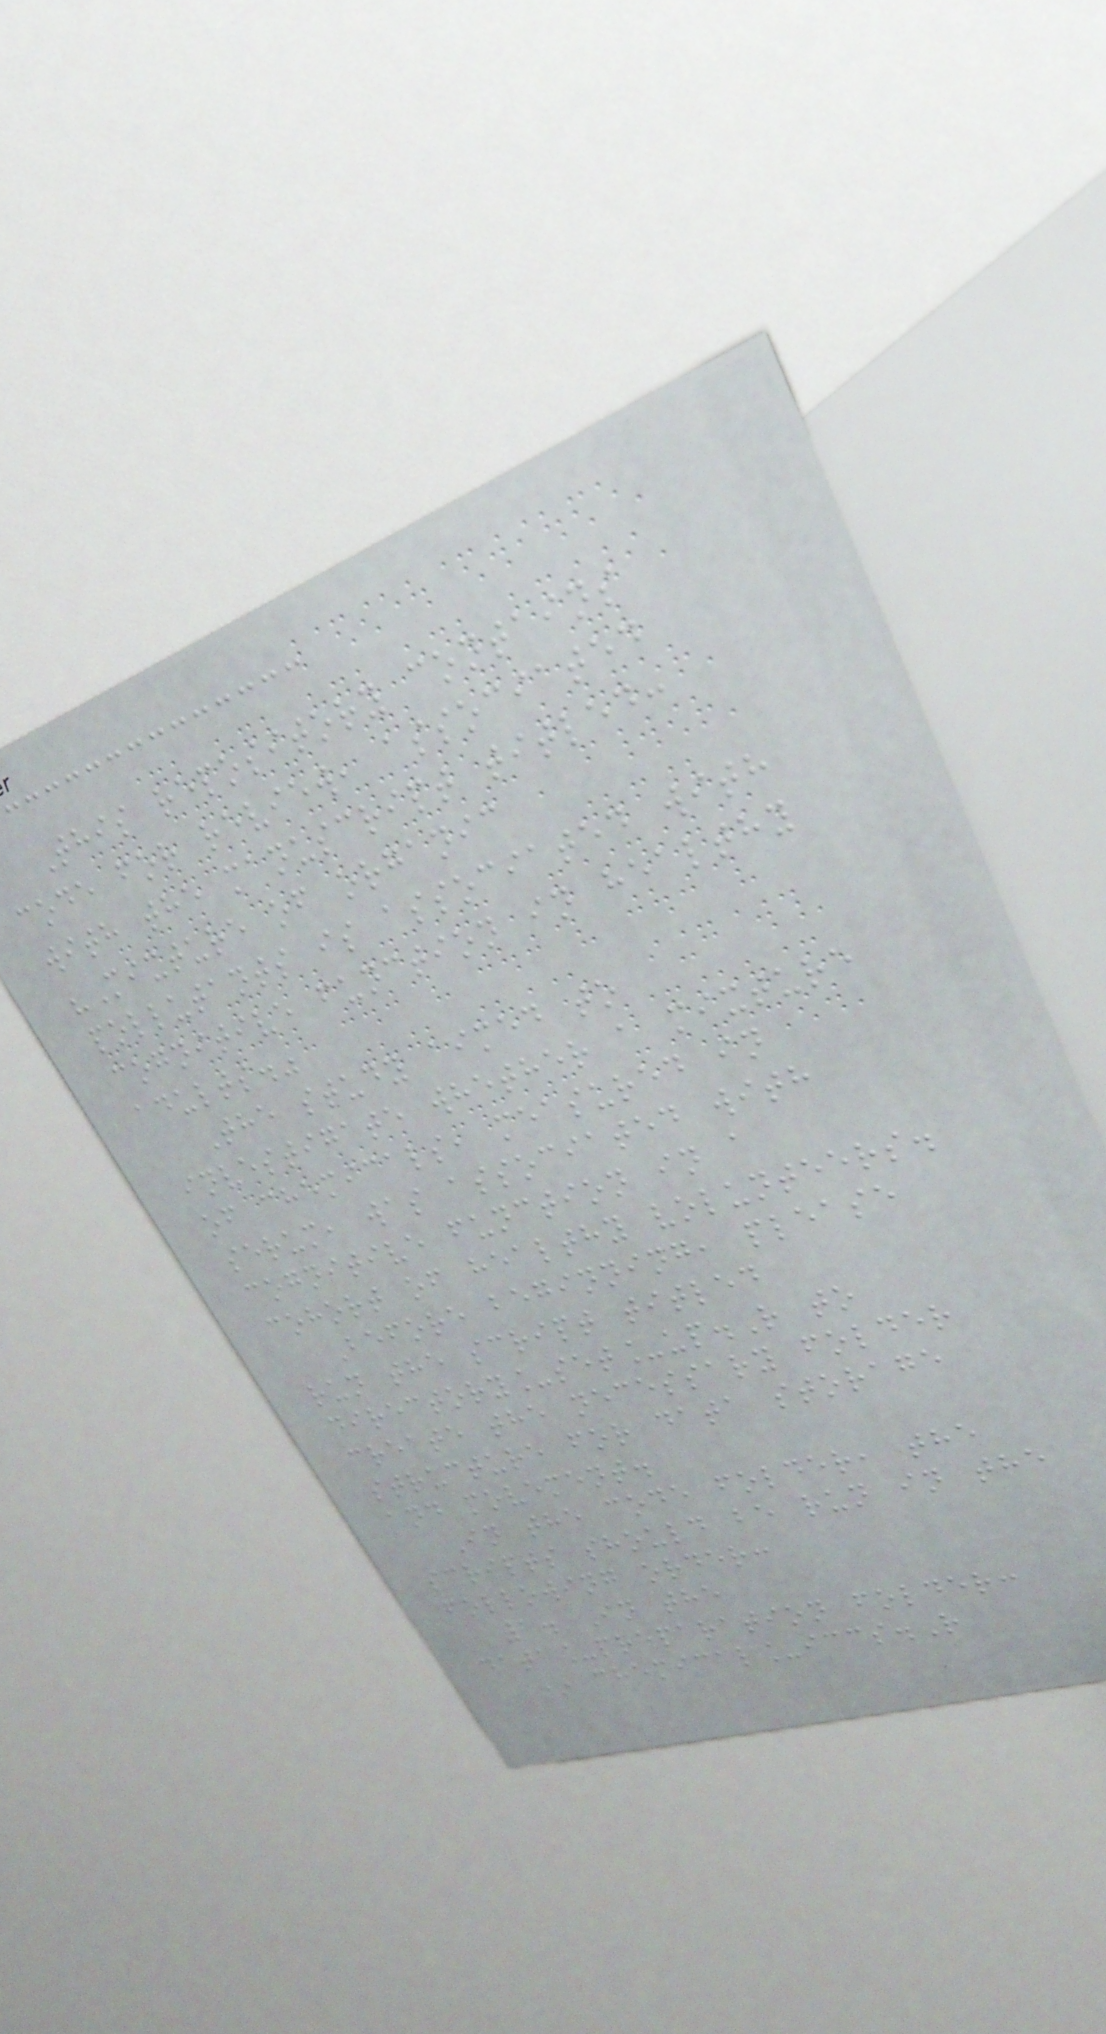This repository contains
code for review, associated
with the manuscript titled:
"Mixture of organic
pollutants is associated with
cognitive function in healthy
adults."
The study aimed to
investigate whether a mixture
of chemicals, measured in
serum, was associated with
cognitive function in a
cohort of healthy volunteers.
Before beginning, please
run the script titled
directory_set_up.R to
create the necessary folder
structure for data storage
and movement.
In the code folder, the
scripts should be run in the
following order:
1. In the
data_preparation folder:
* chemical_iccs.R
